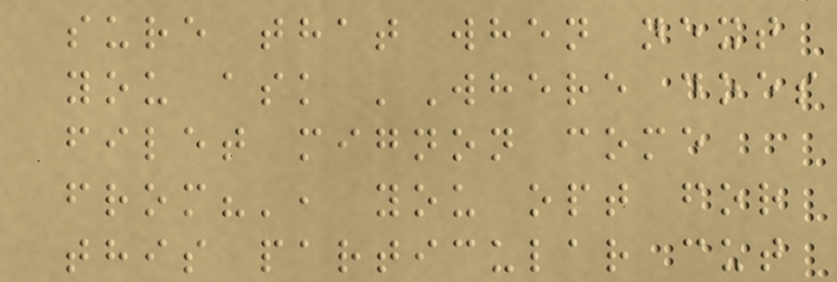sure that when next
you ask 'Where does
filet mignon come
from?', you opt for
this particular cut
